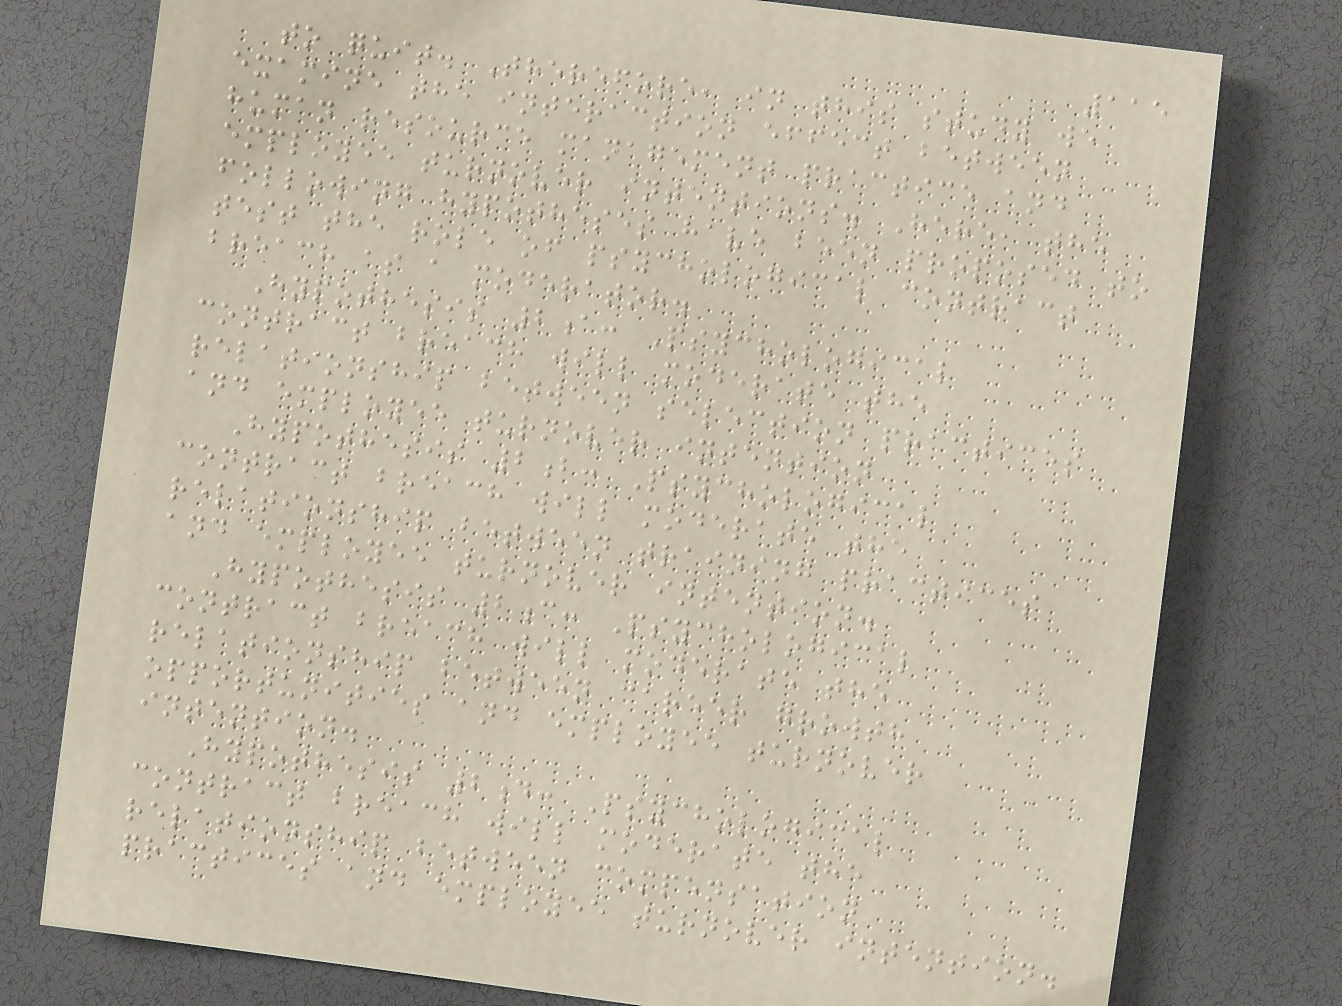115
to quit. Therefore, in this study we
examine the interaction effect between
human resource management practice and
employee turnover intentions. Here, the
following hypotheses have been proposed to
test the role of psychological contract
breach as a moderator.
Hypothesis 2a: Psychological
contract breach will moderate the
relationship between selection practices
and employee turnover intention
Hypothesis 2b: Psychological
contract breach will moderate the
relationship between training practices
and employee turnover intention.
Hypothesis 2c: Psychological
contract breach will moderate the
relationship between career growth
opportunities and employee turnover
intention.
Hypothesis 2d: Psychological
contract breach will moderate the
relationship between compensation
practices and employee turnover intention.
